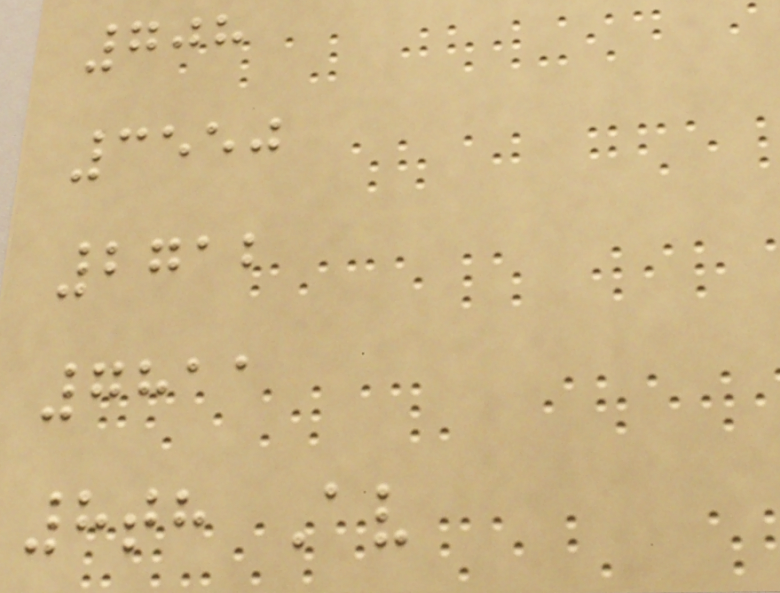708
3550
2712
7811
8th Av
